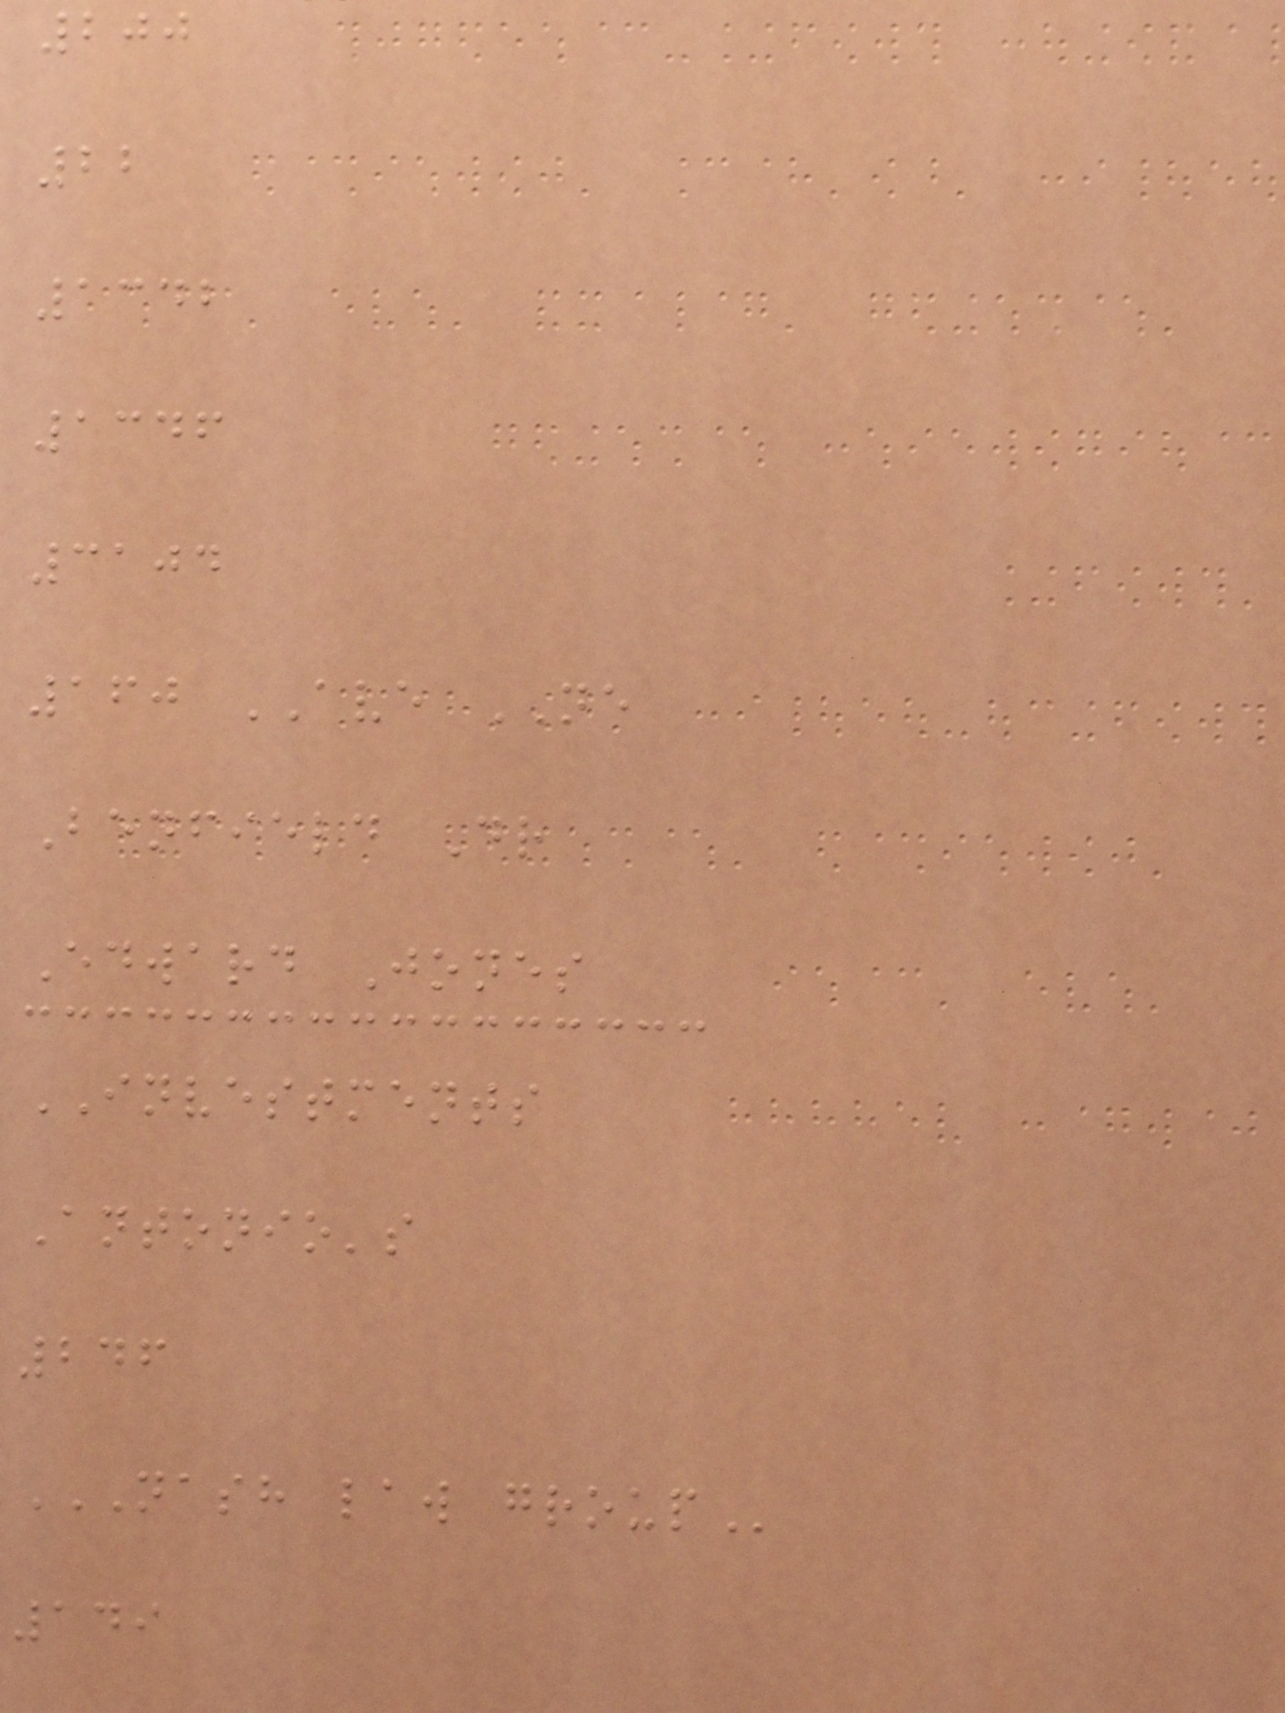200
22
1342
1346
3104
160 AVE NE
Benfield Dr
Edward Jones
INVESTMENTS
Antonio's
246
NASH LAW GROUP
149
